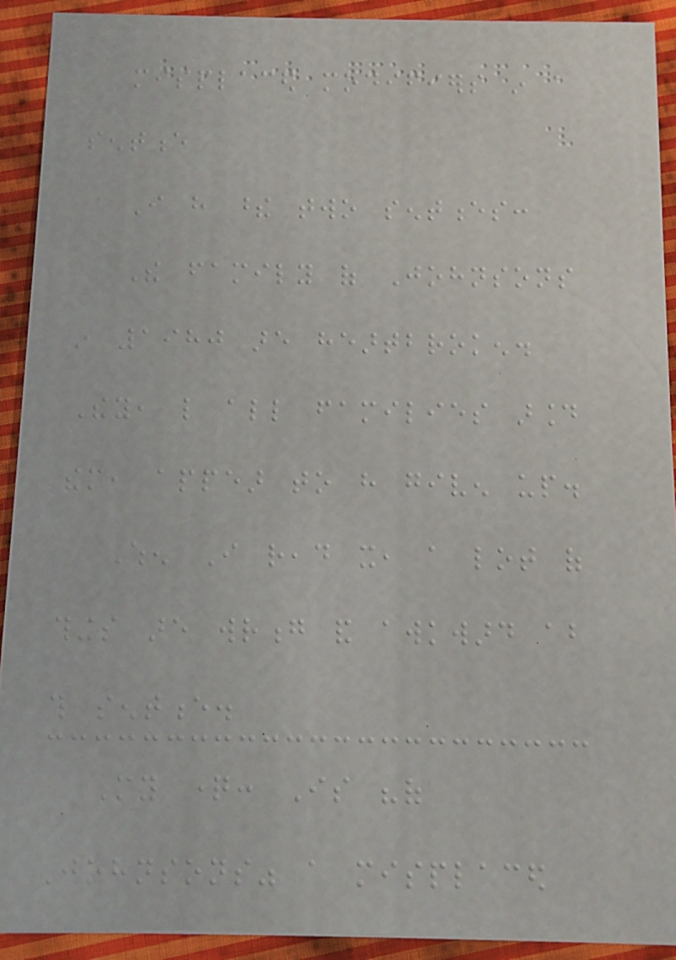misplaced modifiers in a
sentence
I have these two sentences:
The family of Johnsons
in 1980 are heartbroken.
They, like all families around
them, appear to have given up.
When I read it, a lot of
things are wrong and awkward about
this sentence.
My question: Is "of
Johnsons" a misplaced
